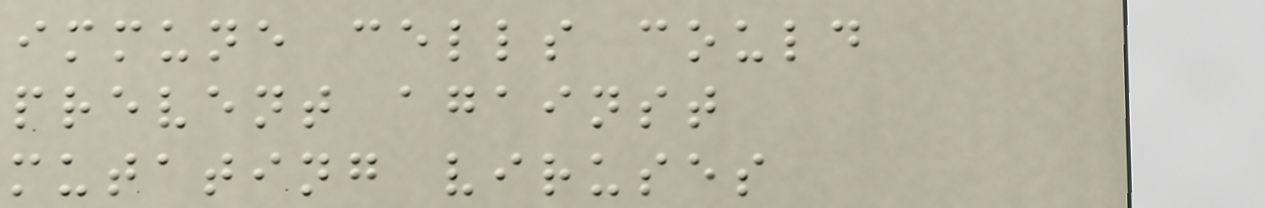immune cells could
prevent against
mutating viruses
